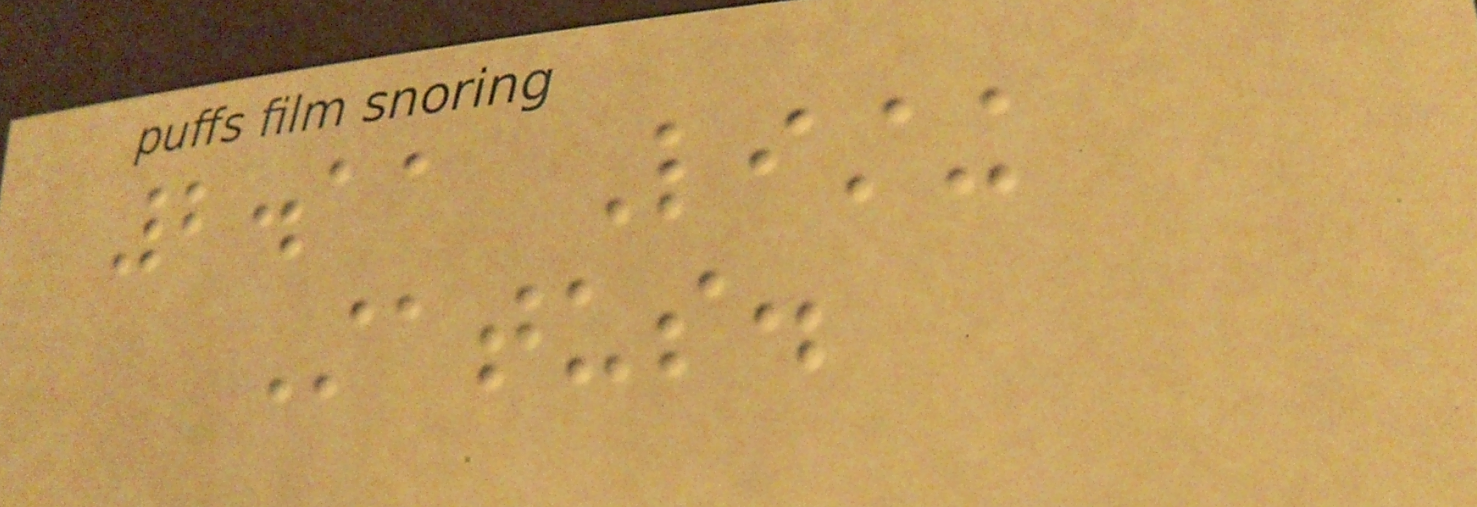2.11 Listing
Status.
